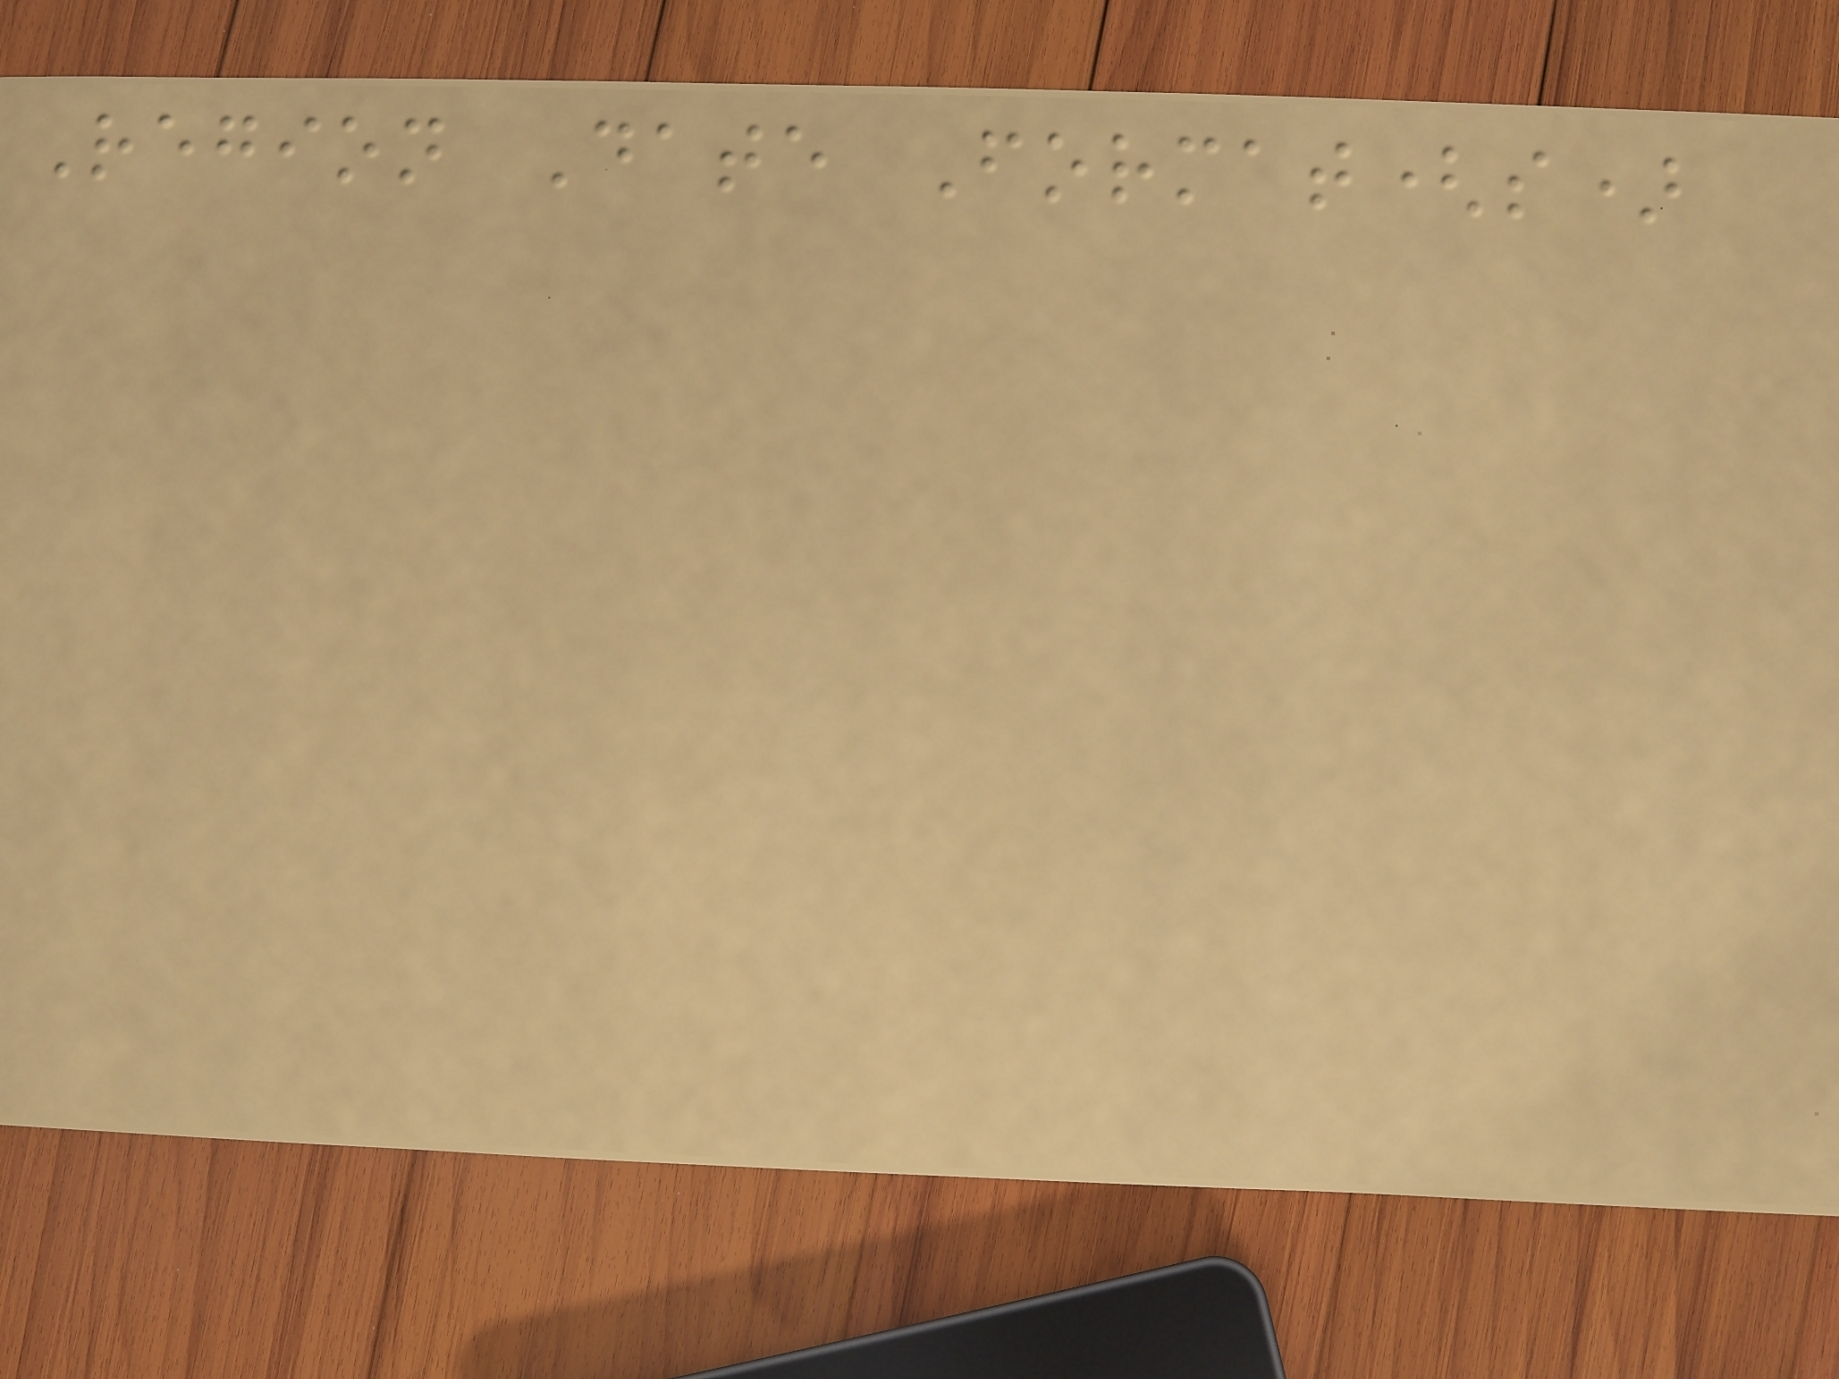Region Date Format(s)
